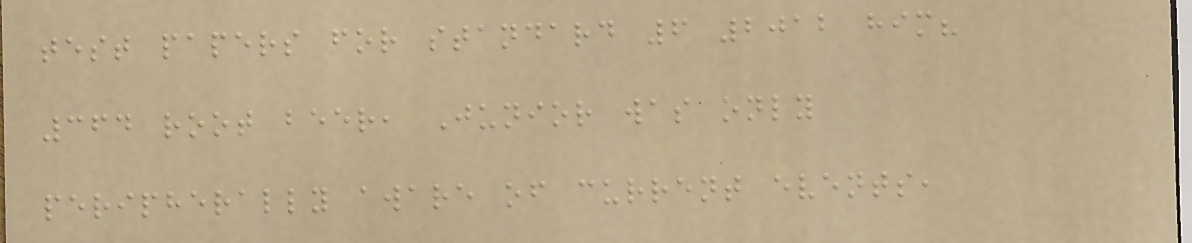test papers for standard 6 2012 him?
364 root beer, Junior was only
peripherally aware of current events,
